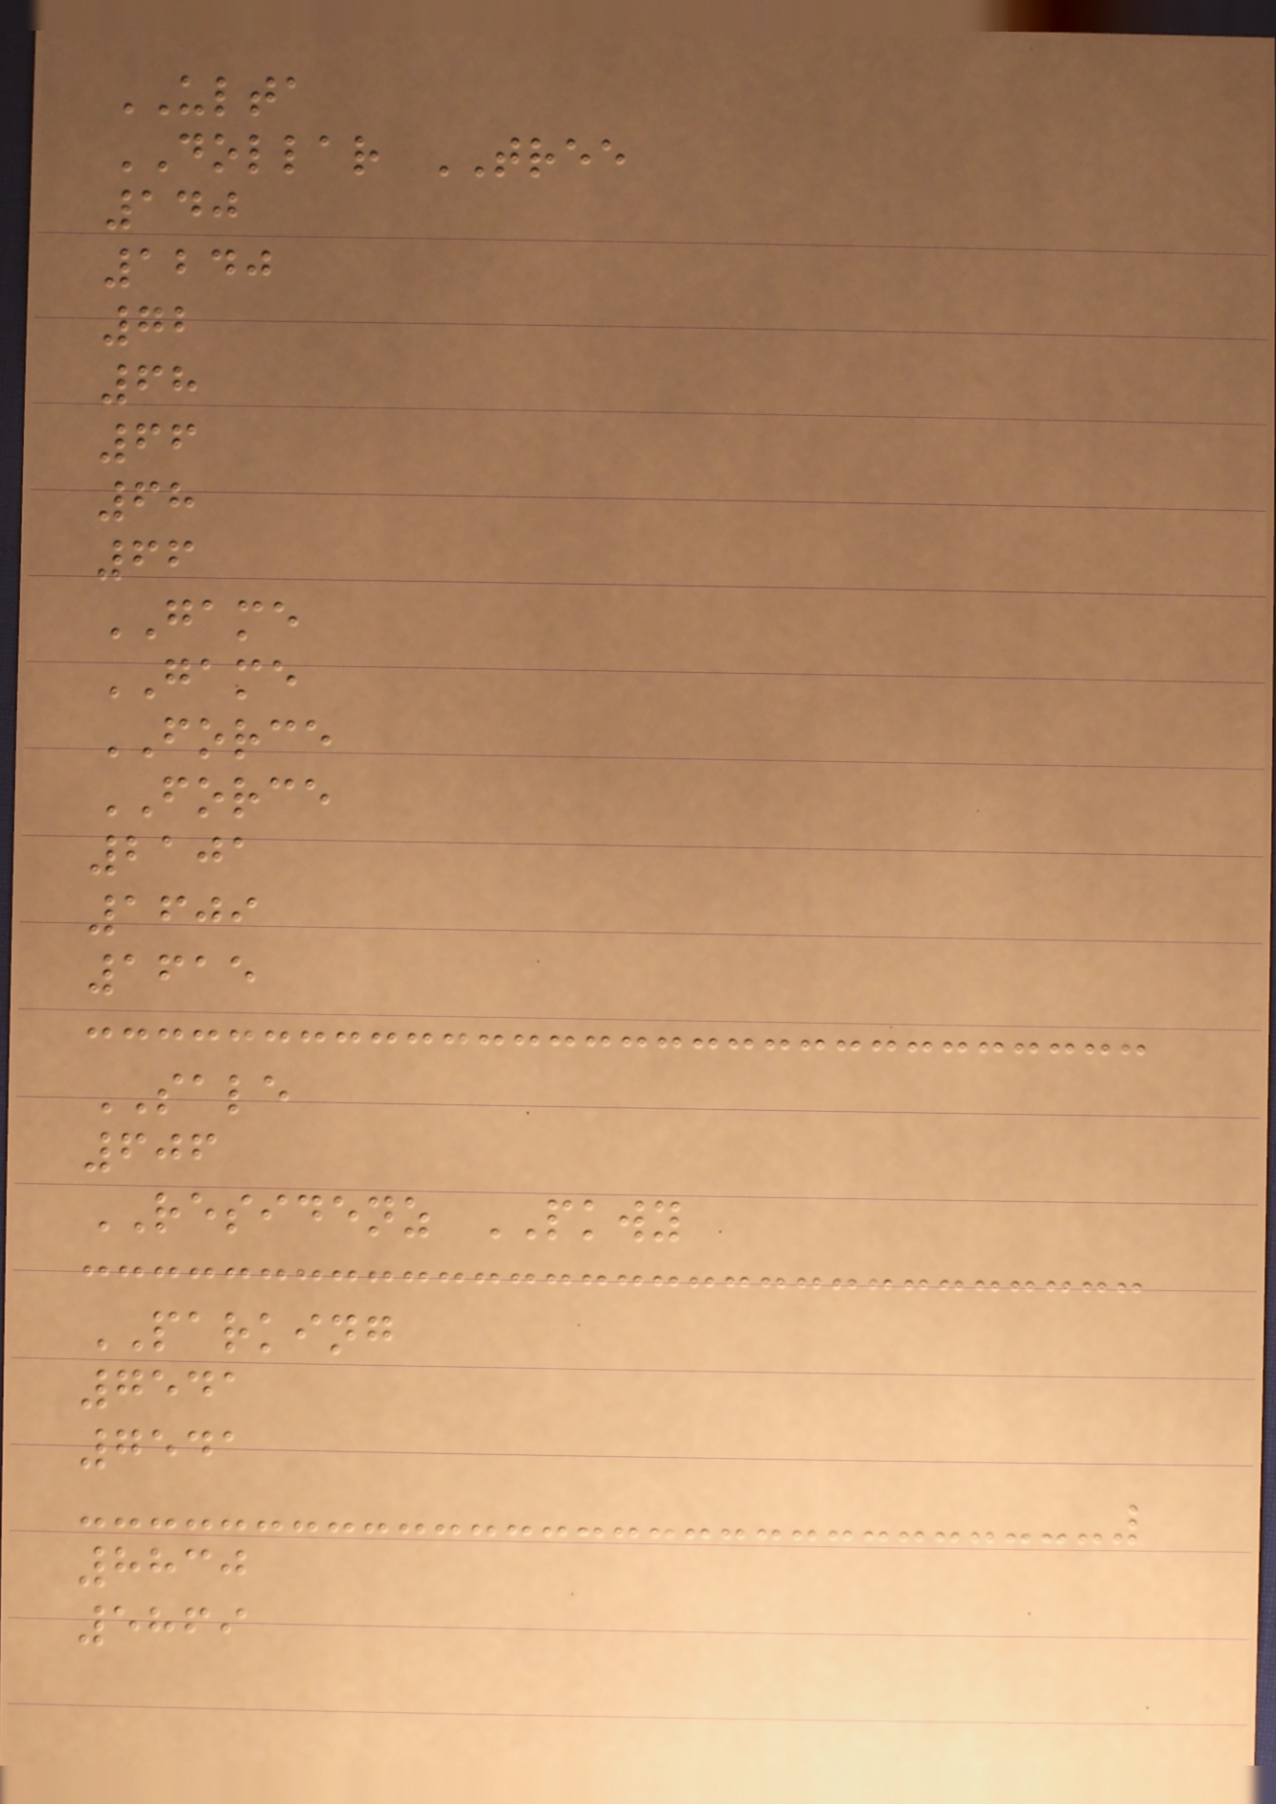ULTA
DOLLAR TREE
140
1240
72
68
66
68
66
GAME
GAME
FORCE
FORCE
2101
1609
1615
SALE
606
RESIDENZ PKWY
PARKING
7541
7541
8830
5869
